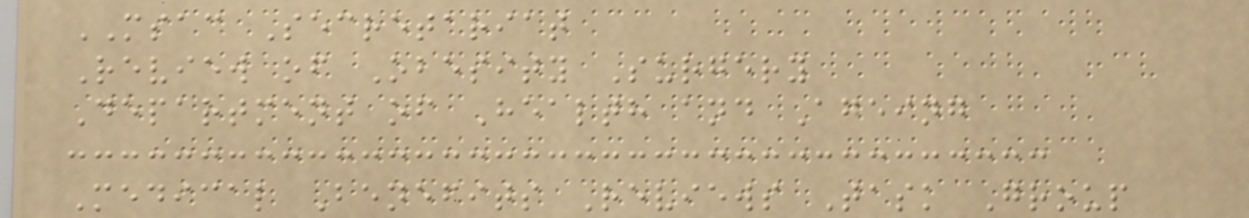MSAC Secretariat
Review of Obesity Surgery
Department of Health and Ageing
Medical Benefits Reviews Task Group
